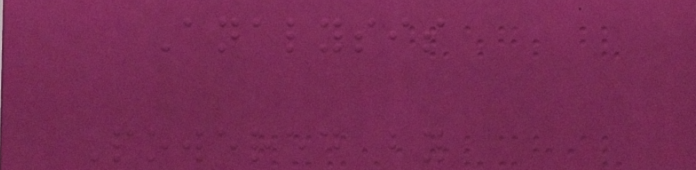Analysis
Powered by
